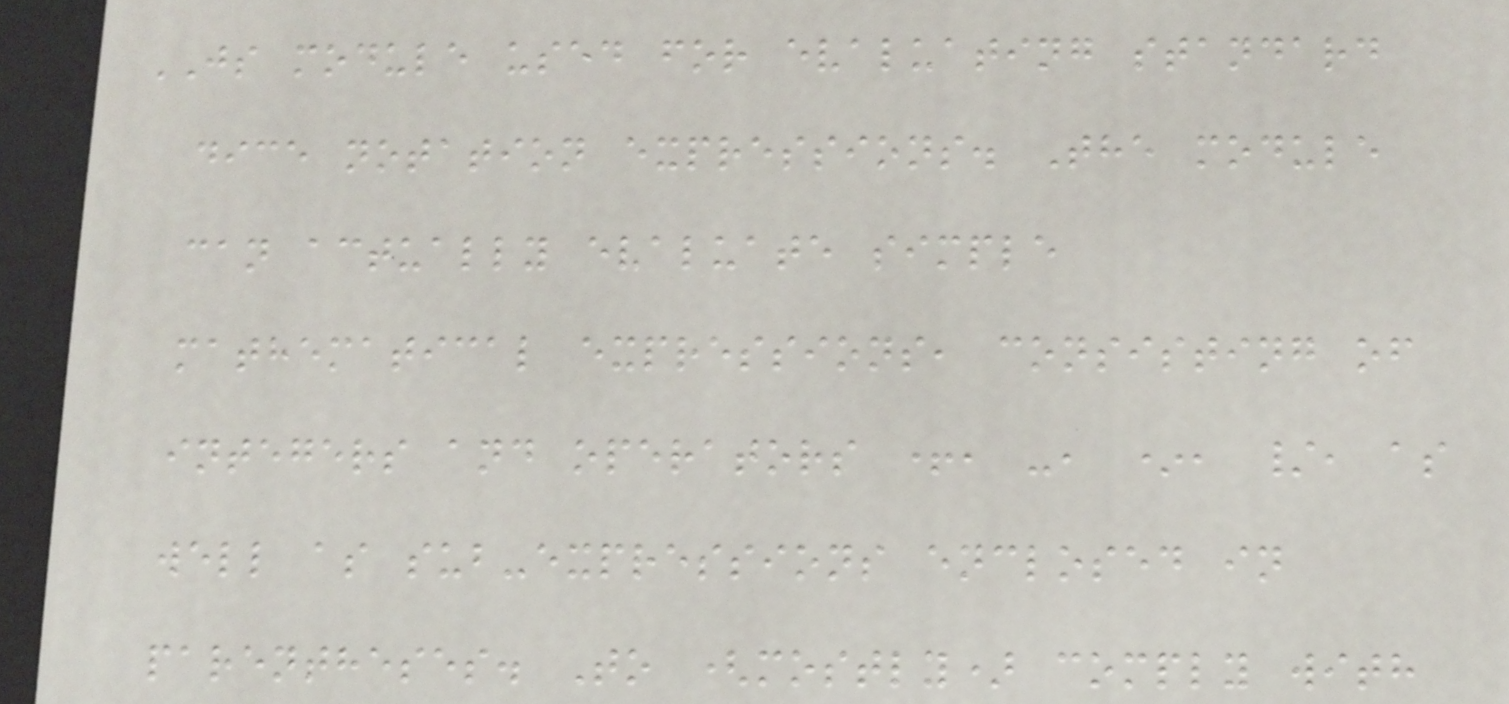JS module used for evaluating standard
dice notation expressions. The module
can actually evaluate simple
mathematical expressions, consisting of
integers and operators +, -, *, /, as
well as sub-expressions enclosed in
parentheses. To (mostly) comply with
